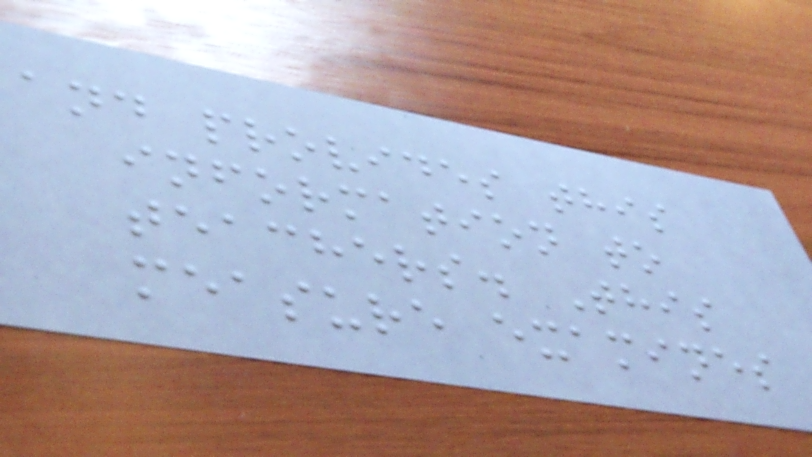and provides this
information to
teachers. This
measure examines
